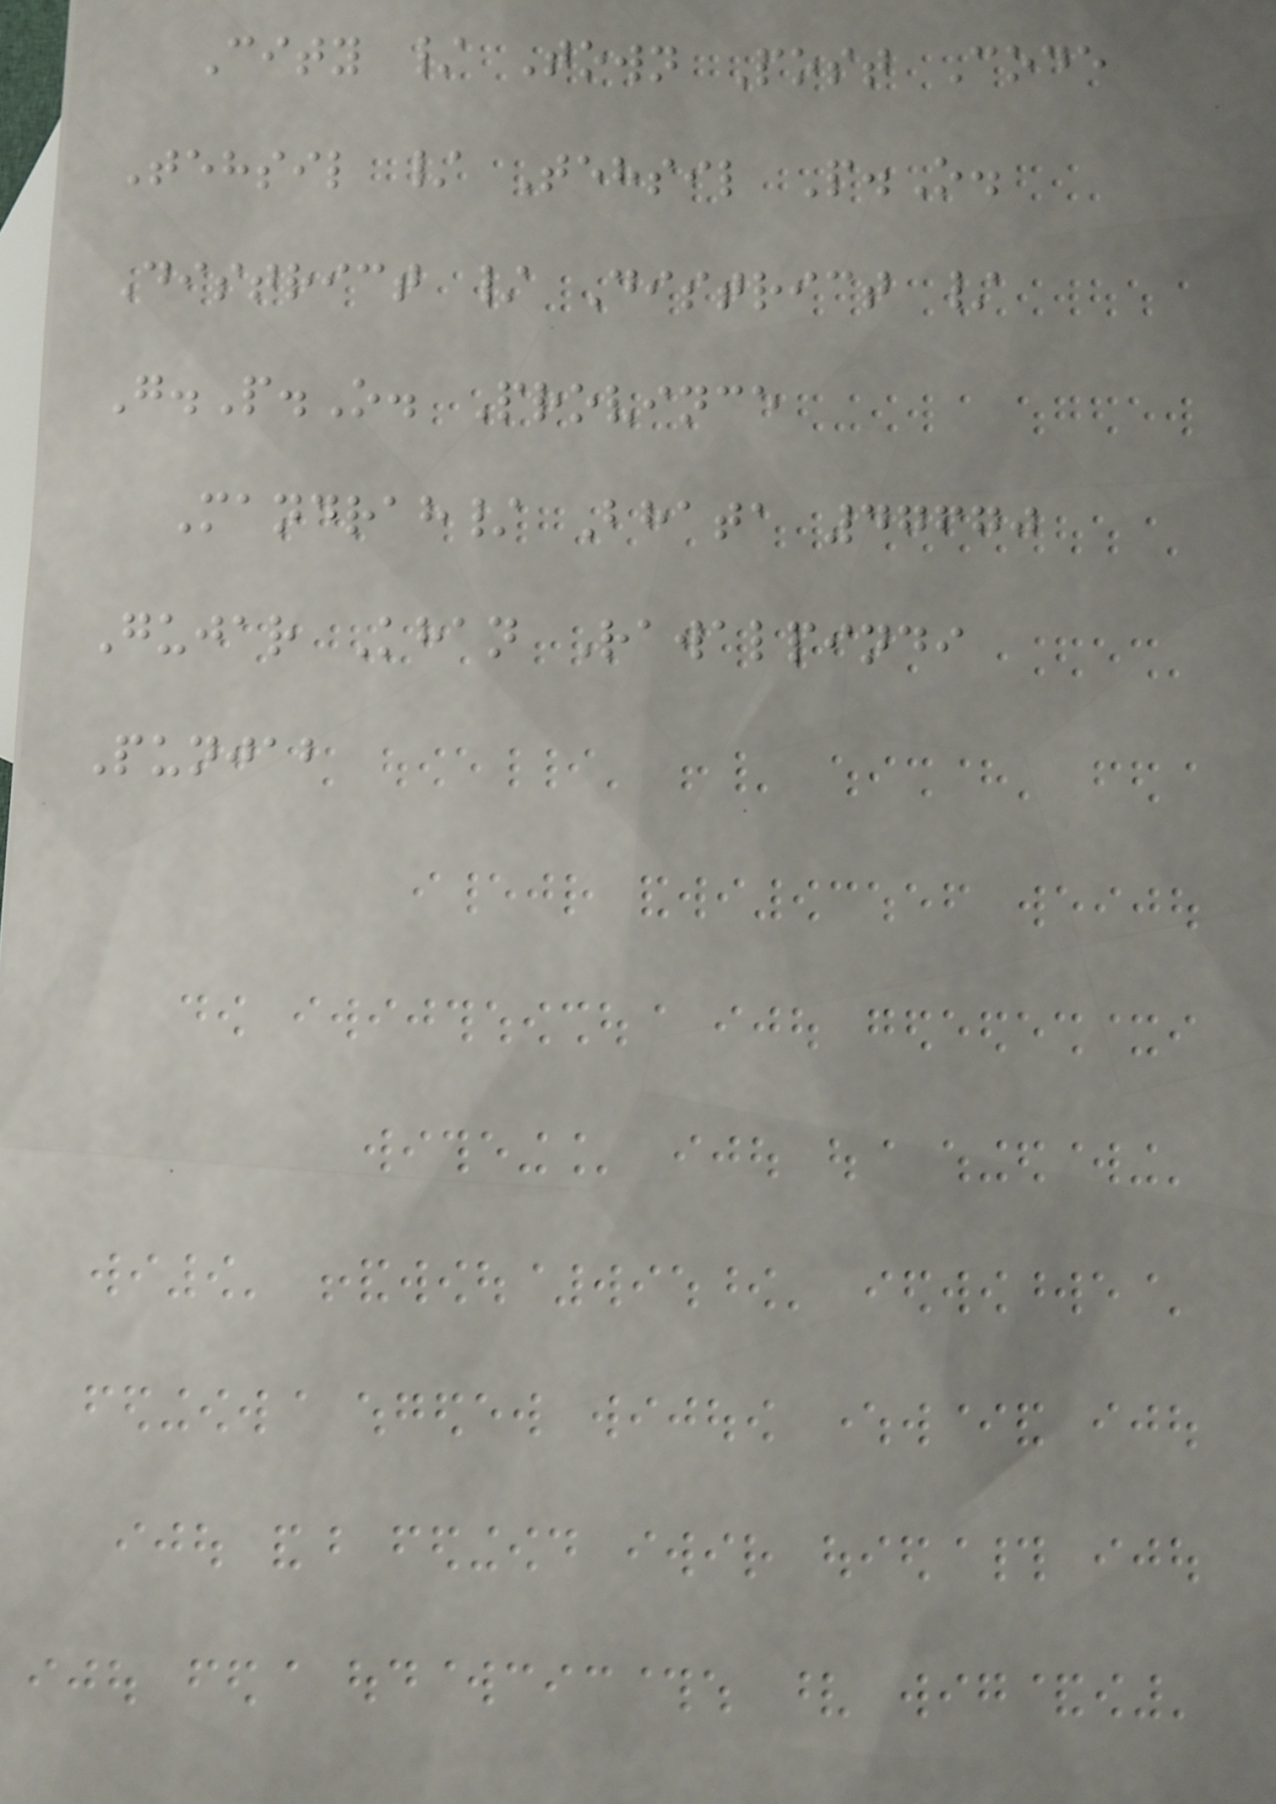City / Town Post Code
Tehsil / Tehsil P.O.
District / District /
G.P.O. Province
Mandrah/ Bhata 47670
Gujar Khan Rawalpindi
Punjab
